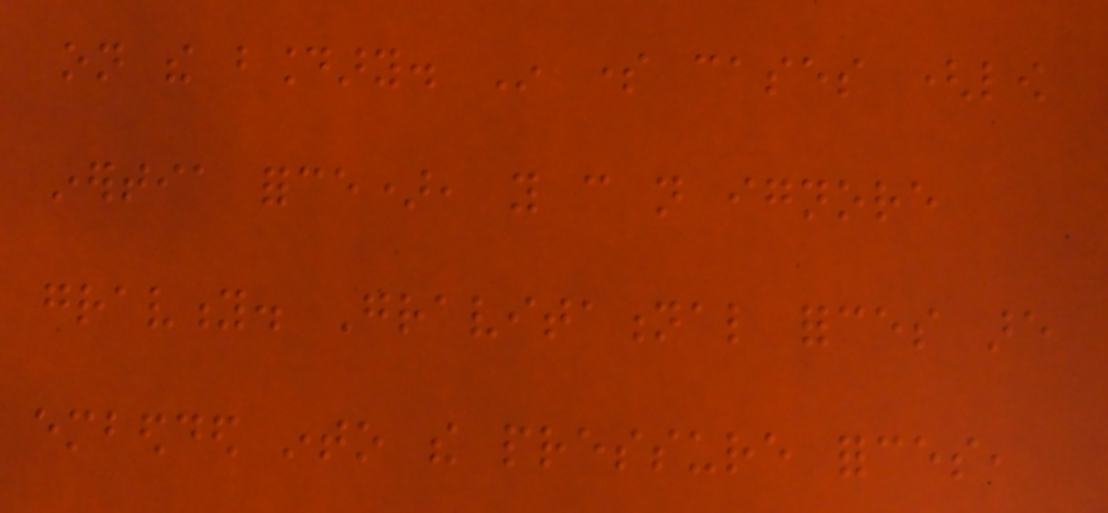on the boundary. In some cases (low
inertia force), you can not ignore
gravity. Gravitational forces are
embedded into the pressure forces,
